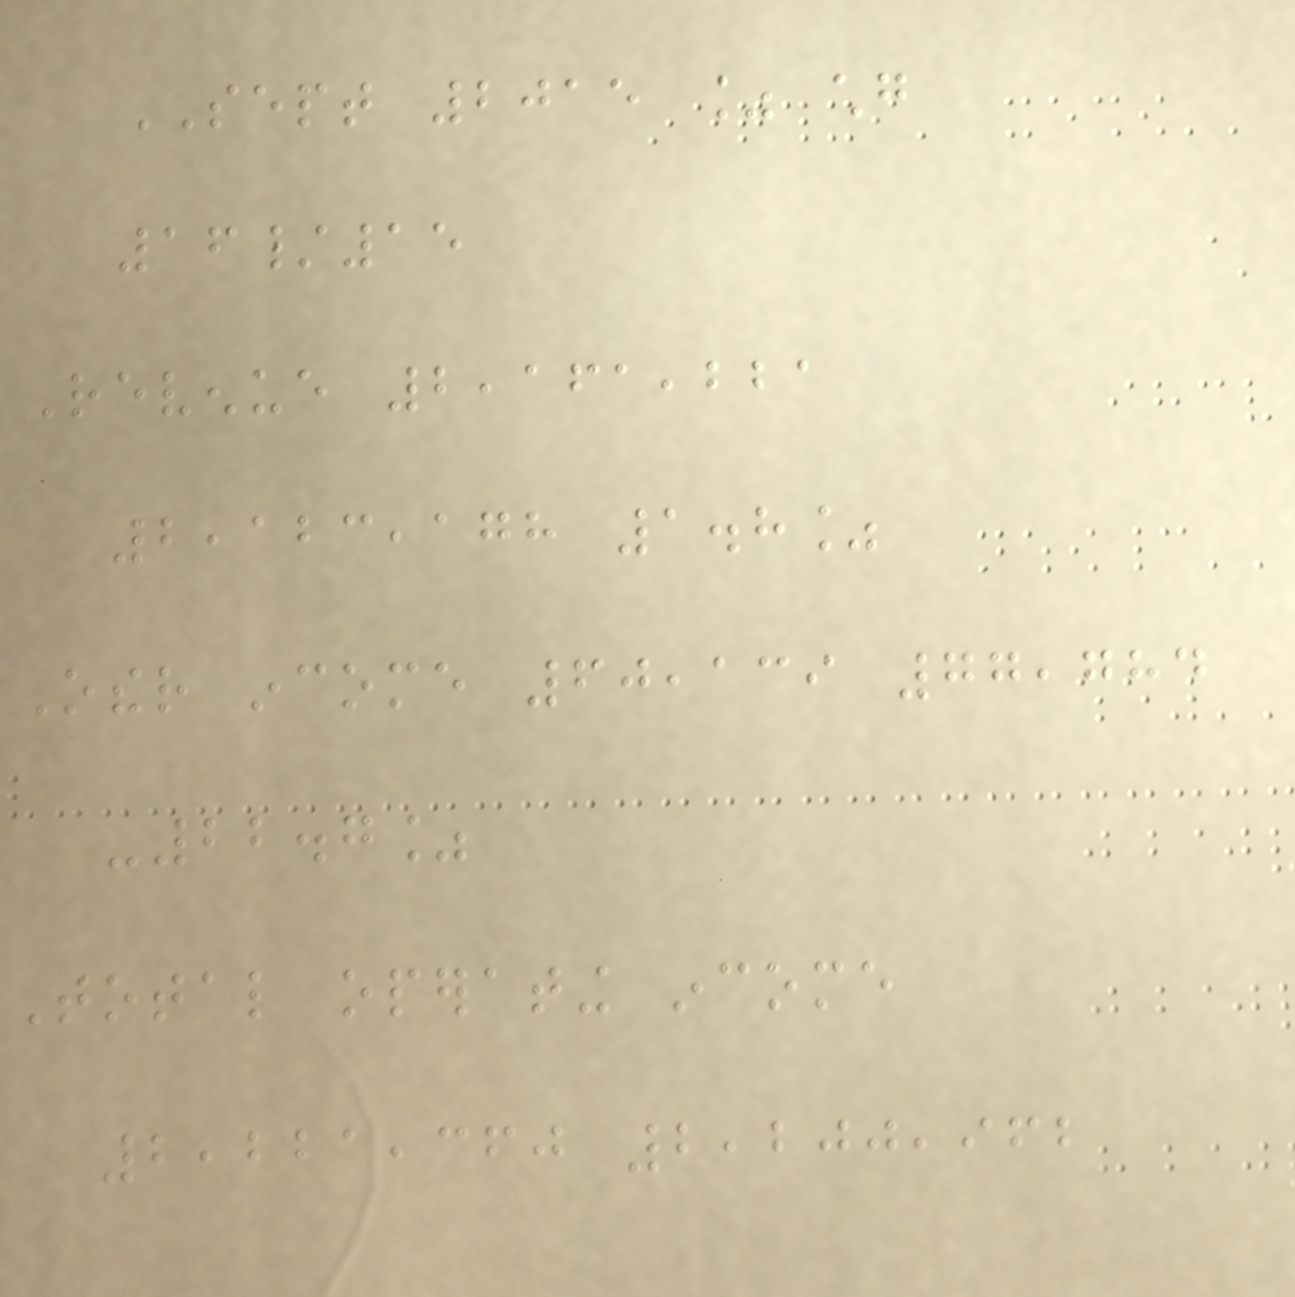SEPT 2015 % chg
16/15
Revenue 2,161,221
2,123,178 1.8%
Other income 60,139 77,784
-22.7%
Total operating income
2,221,360 2,200,962
